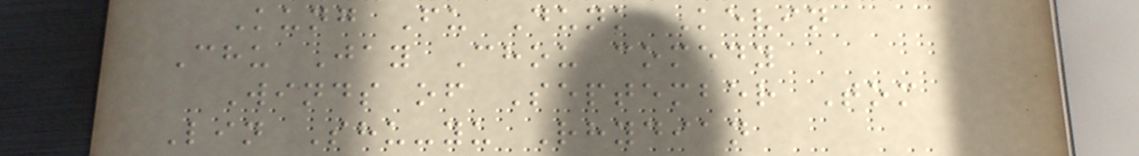Kung Fu Dunk Kevin
Chu Jay Chou comedy
Winds of September Tom
Lin Shu-yu Rhydian
